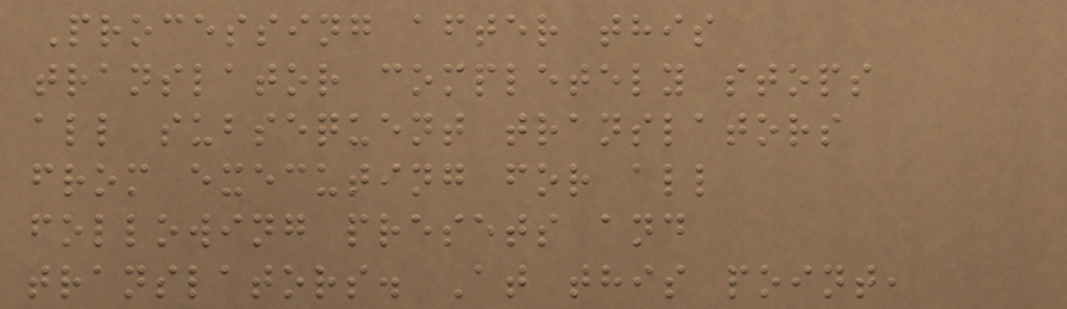Processing after this
translator completely stops
all subsequent translators
from executing for all
following presets and
translators. At this point,
